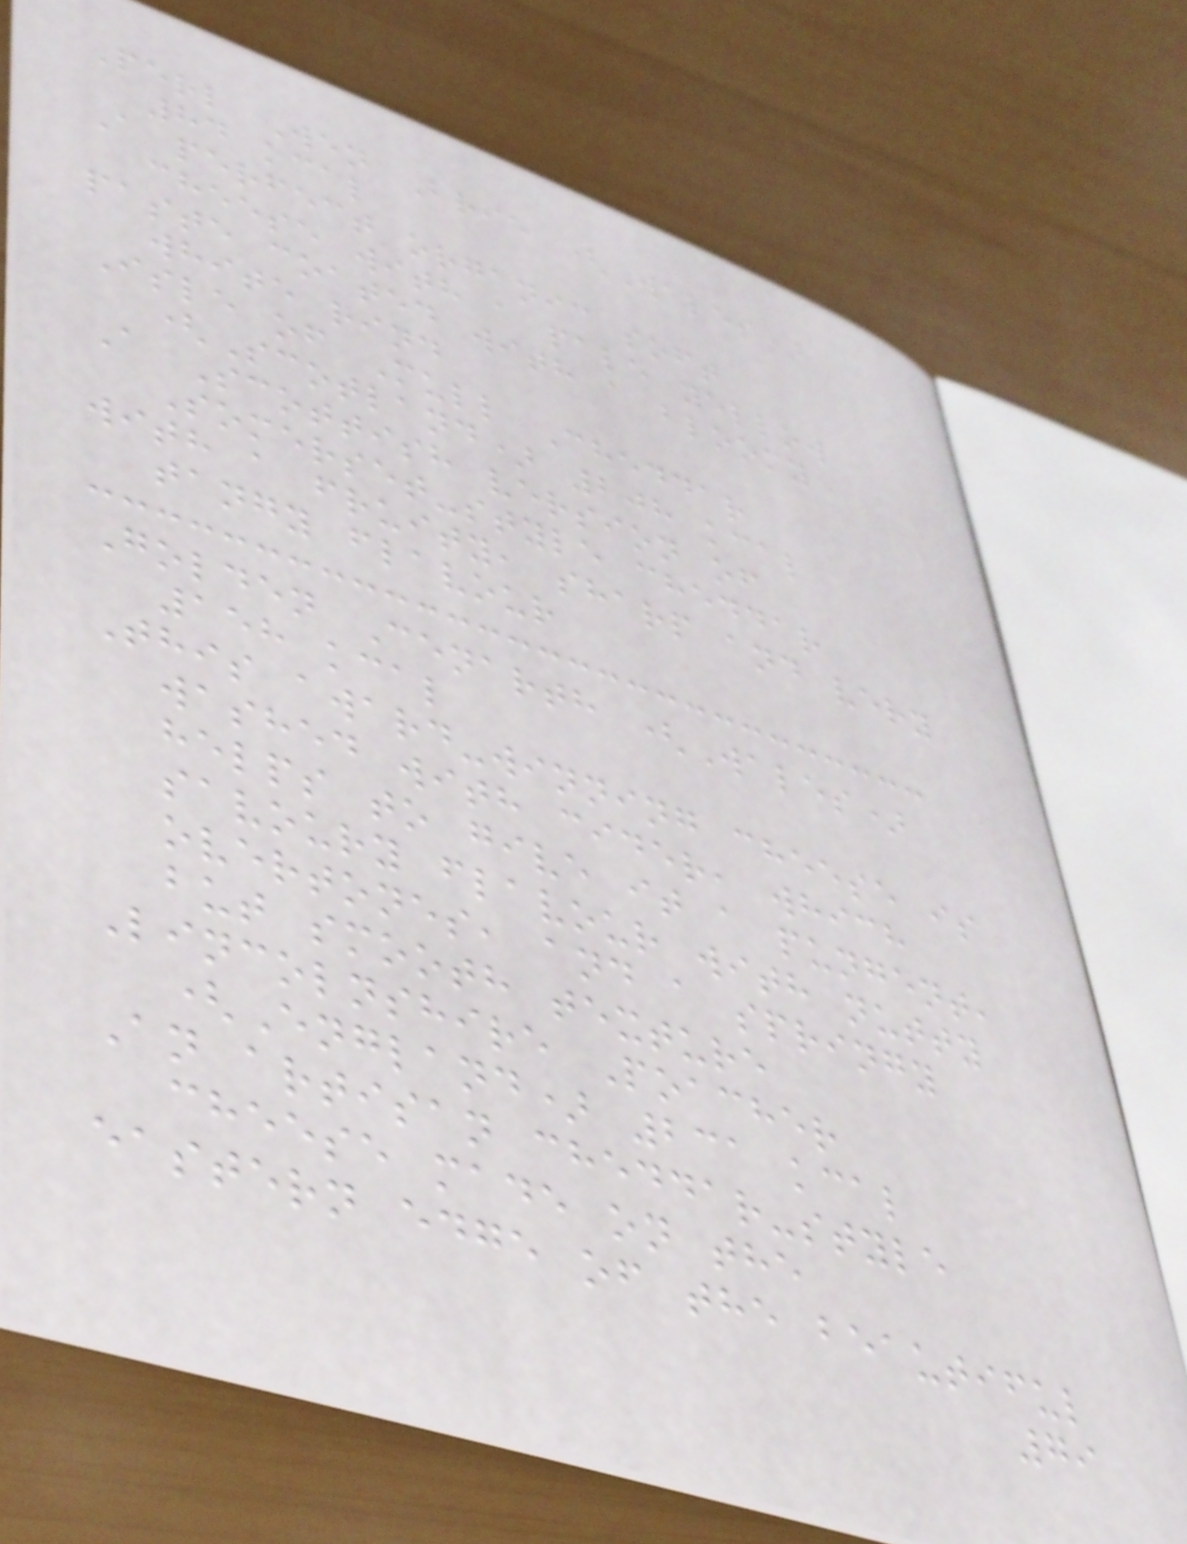Perl Wen Brie (Wales)
84 kcal
A perfect organic soft
cheese with a pale yellow
paste coated with a bloomy
white rind
Isle of Mull Cheddar
(Scotland) 208 kcal
A Scottish version of
Somerset-style cheddar
with a fruity, sharp and very
tangy flavour
Golden Cenarth (Wales)
158 kcal
This award-winning cheese is
washed with cider, which
helps to give it a pungent,
savoury flavour with nutty
overtones, and a springy
but smooth texture
Lincolnshire Poacher
(England) 231 kcal
An artisan cheddar-style
cheese made on the
eastern edge of the beautiful
79
